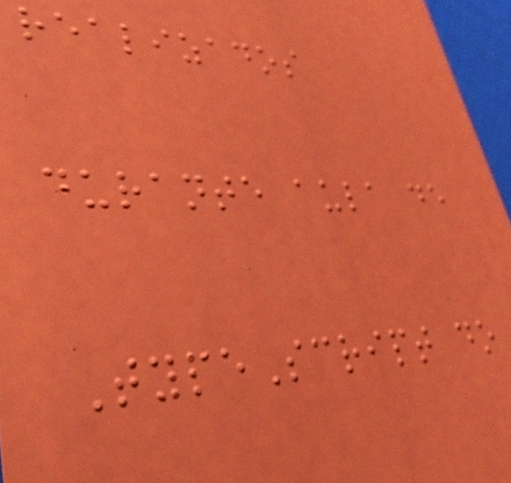realizados
durante aula de
TypeScript do
